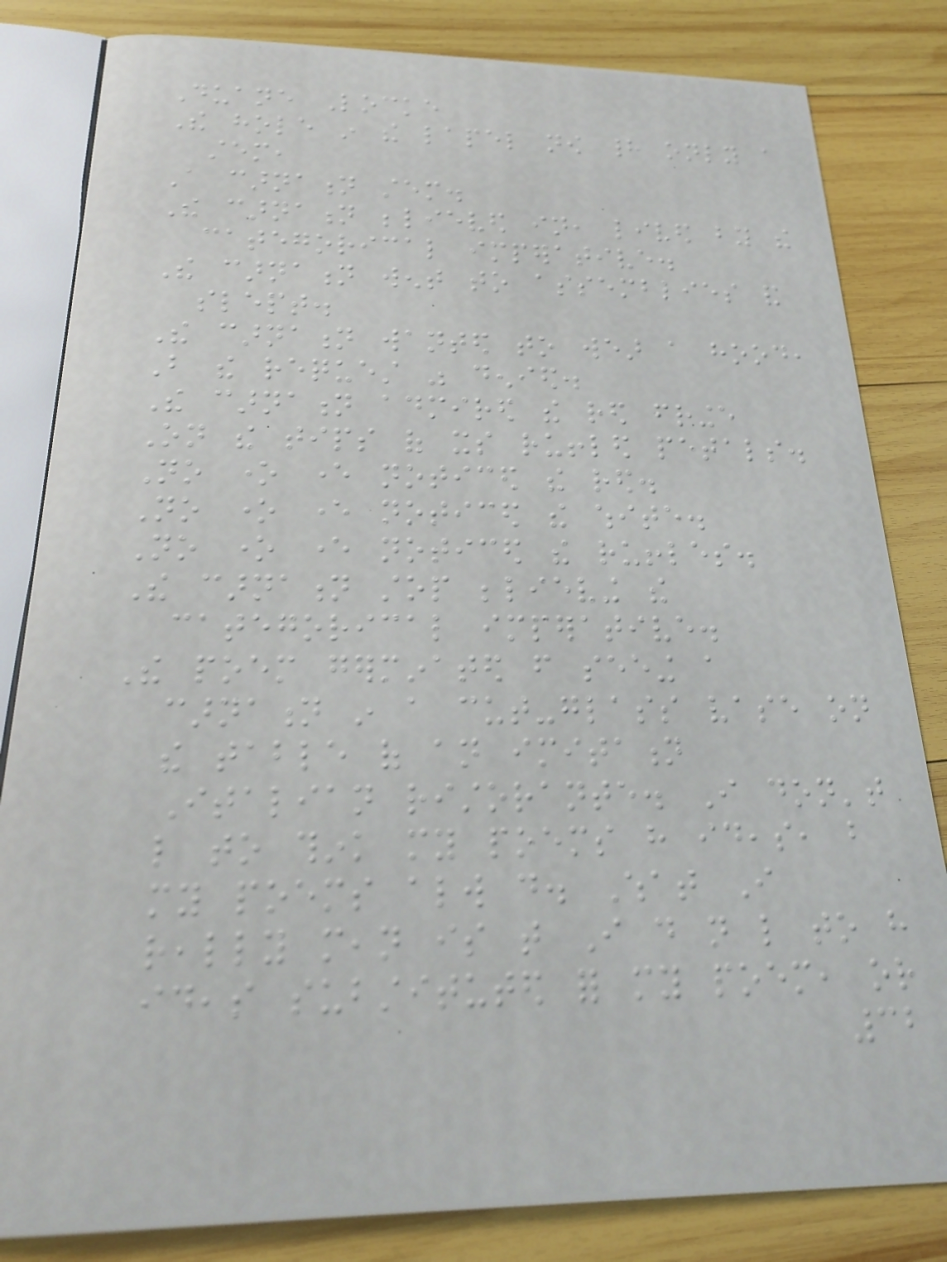Duane Locke
The hole in the lapel now had only a
stem,
A carnation stem.
The carnation believed in, lived by the
categorical imperative.
The carnation went to assemblies and
slept.
The carnation wanted to wear a hood,
But the request was denied.
The carnation admired the red fringe
On the tips of its ruffled petals.
No one ever noticed the red.
No one ever noticed the white.
No one ever noticed the ruffles.
The carnation stop believing the
categorical imperative.
The poem germinated from seeing a
carnation in a cut-glass vase on
the table of an imitation
Italian ristorante. I don't
like to think my poems have ideas, but
my poems always do. What I
really mean is that I do not like to have
ideas substituted for my poem, or
32
